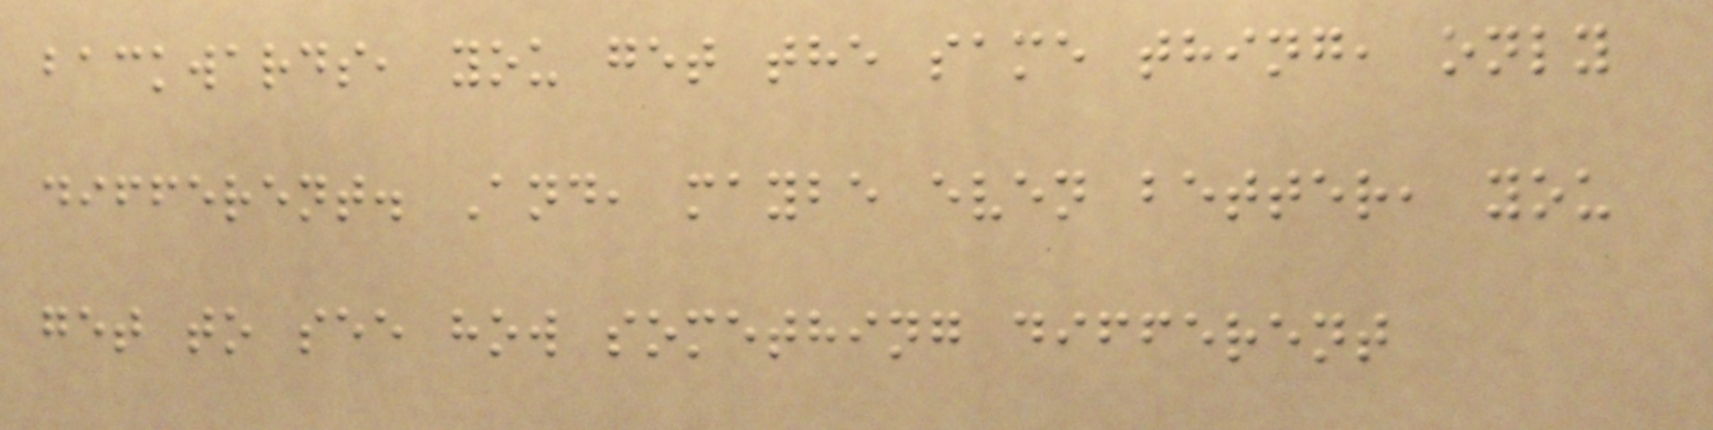backwards, you get the same thing, only
different. And, maybe even better, you
get to see how something different
